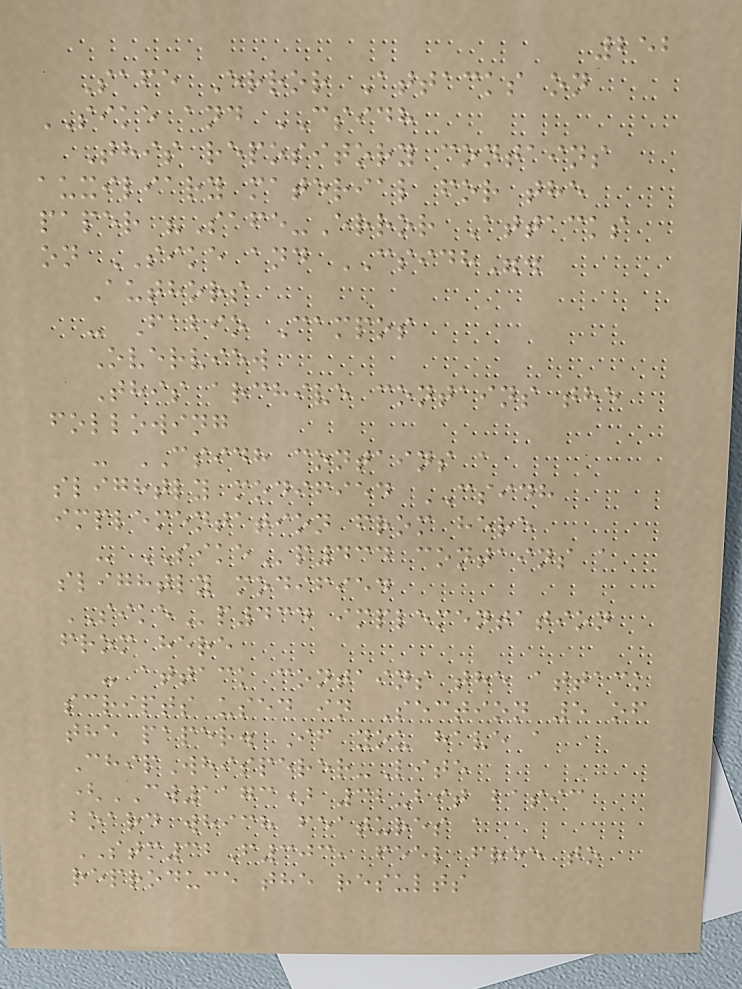252
Safe Error Attacks on
SIKE and CSIDH
This repository contains
auxiliary material for the
paper "Safe-Error Attacks
on SIKE and CSIDH".
Authors
- Fabio Campos
Overview
This archive contains the
following
- CSIDH contains a
slightly modified CSIDH
implementation from here
- SIKEp434 contains a
slightly modified
SIKEp434 implementation
from here
- attack contains the attack
scripts used in Section 5 of
the paper. If you have a
ChipWhisperer-Lite
(CW1173) 32-bit basic
board which features a
STM32F303, feel free to
reproduce the results
